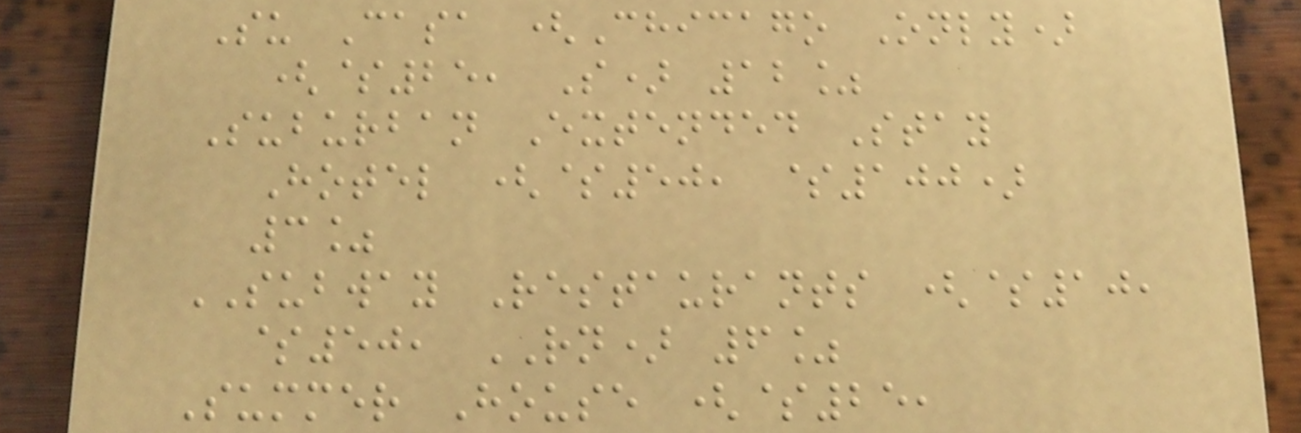Su Casa (Chicago Only)
($25, S) 12%
Suburban Extended Stay
Hotel ($50, $100)
3%
SUBWAY Restaurants ($10,
$50, RN) 6%
Summer House ($25,
